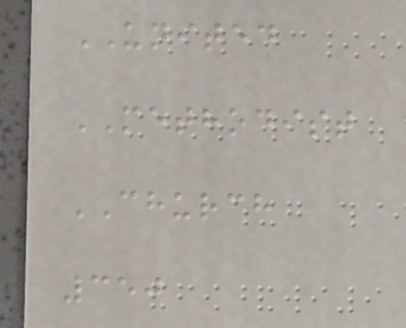UNITED
METHODIST
CHURCH
350
